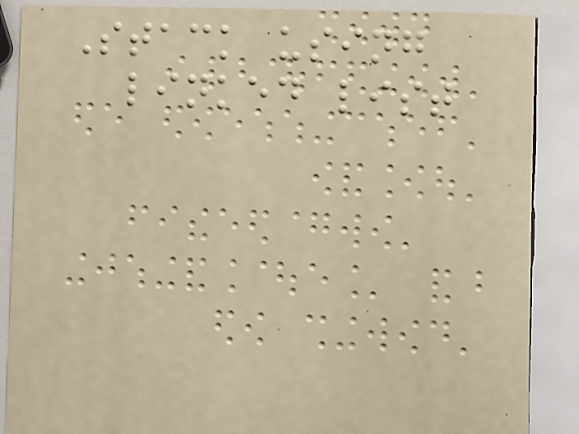Stack using
linked list
